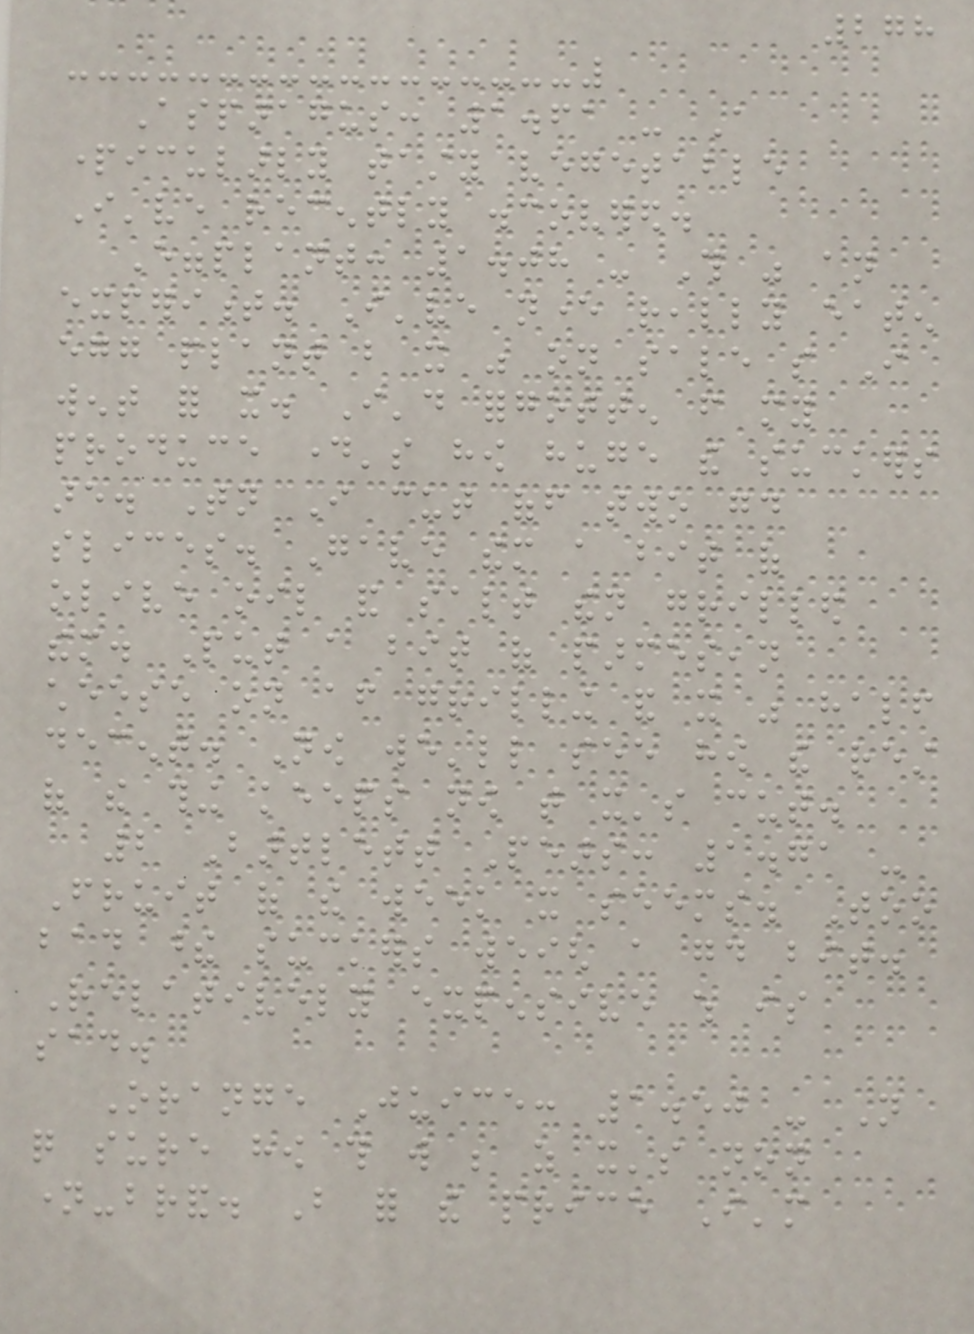278
Asparagus: 1.61 - A
particularly tasty vegetable
I've recently discovered.
Eggplant: 1.08 - This was an
experiment. I've never really eaten
egg plant but it was on sale so I
went for it. I'd forgotten from my
produce day's how huge the suckers
are. Tonight I cut off two good
slices. Gave them a bit of
olive oil and salt then grilled
them. Put a bit of parmesean
cheese on after grilling and it was half
decent. Now we'll see how the rest
of the thing keeps now that it's cut.
2 Bartlett Pears: 1.71 -
Fruit of the week it seems. Too
bad these suckers weigh a good bit.
Relatively expensive which is
sad.
Orange Juice: 1.50 - Not
quite sure how this will be as it's non
name-brand. But for the price I'm
